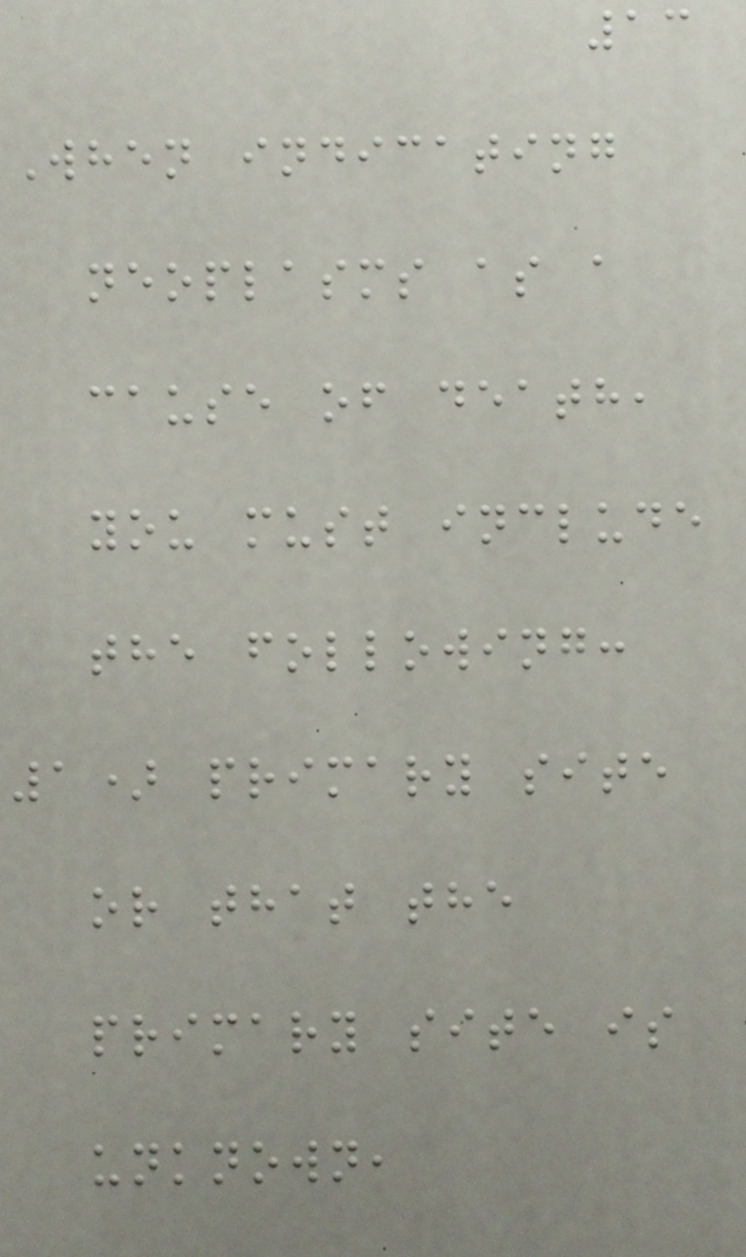13
When indicating
neoplasms as a
cause of death,
you must include
the following:
1) primary site
or that the
primary site is
unknown,
